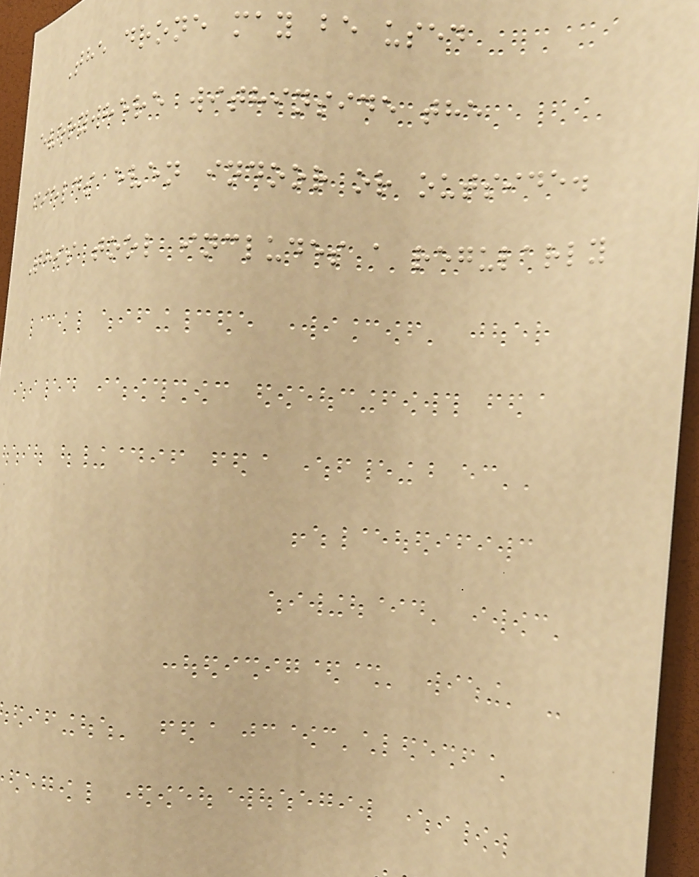The drone may be used
everywhere withinside the
fields even indoor or outside.
This tool includes a regularly
